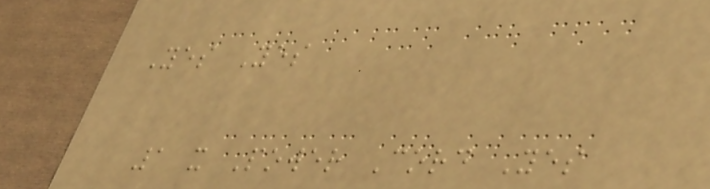Yes Yes
1 x Power Cord Yes
